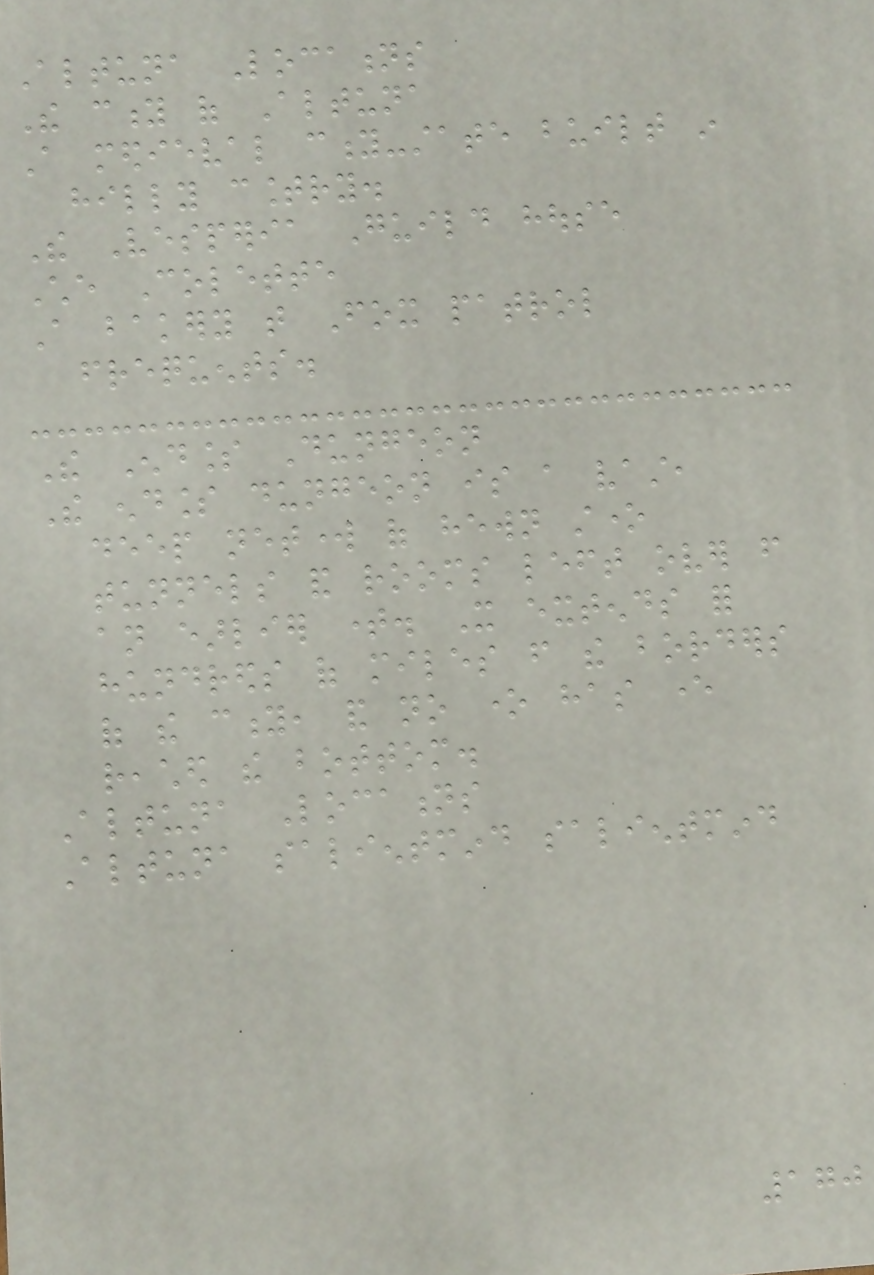Altuna Locations
The city of Altuna
A medieval city-state built in
hilly country.
The Vesperia Guild house
Che Colette
A bakery that Fox patrol
frequents.
The Endless Dungeon
The endless dungeon is a vast,
deep network of hewn stone
tunnels and rooms left over from
an earlier time. It extends for
hundreds of miles from the borders
of the city, and no one has ever
reached the bottom.
Altuna Locations
Altuna salientmind salientmind
170
